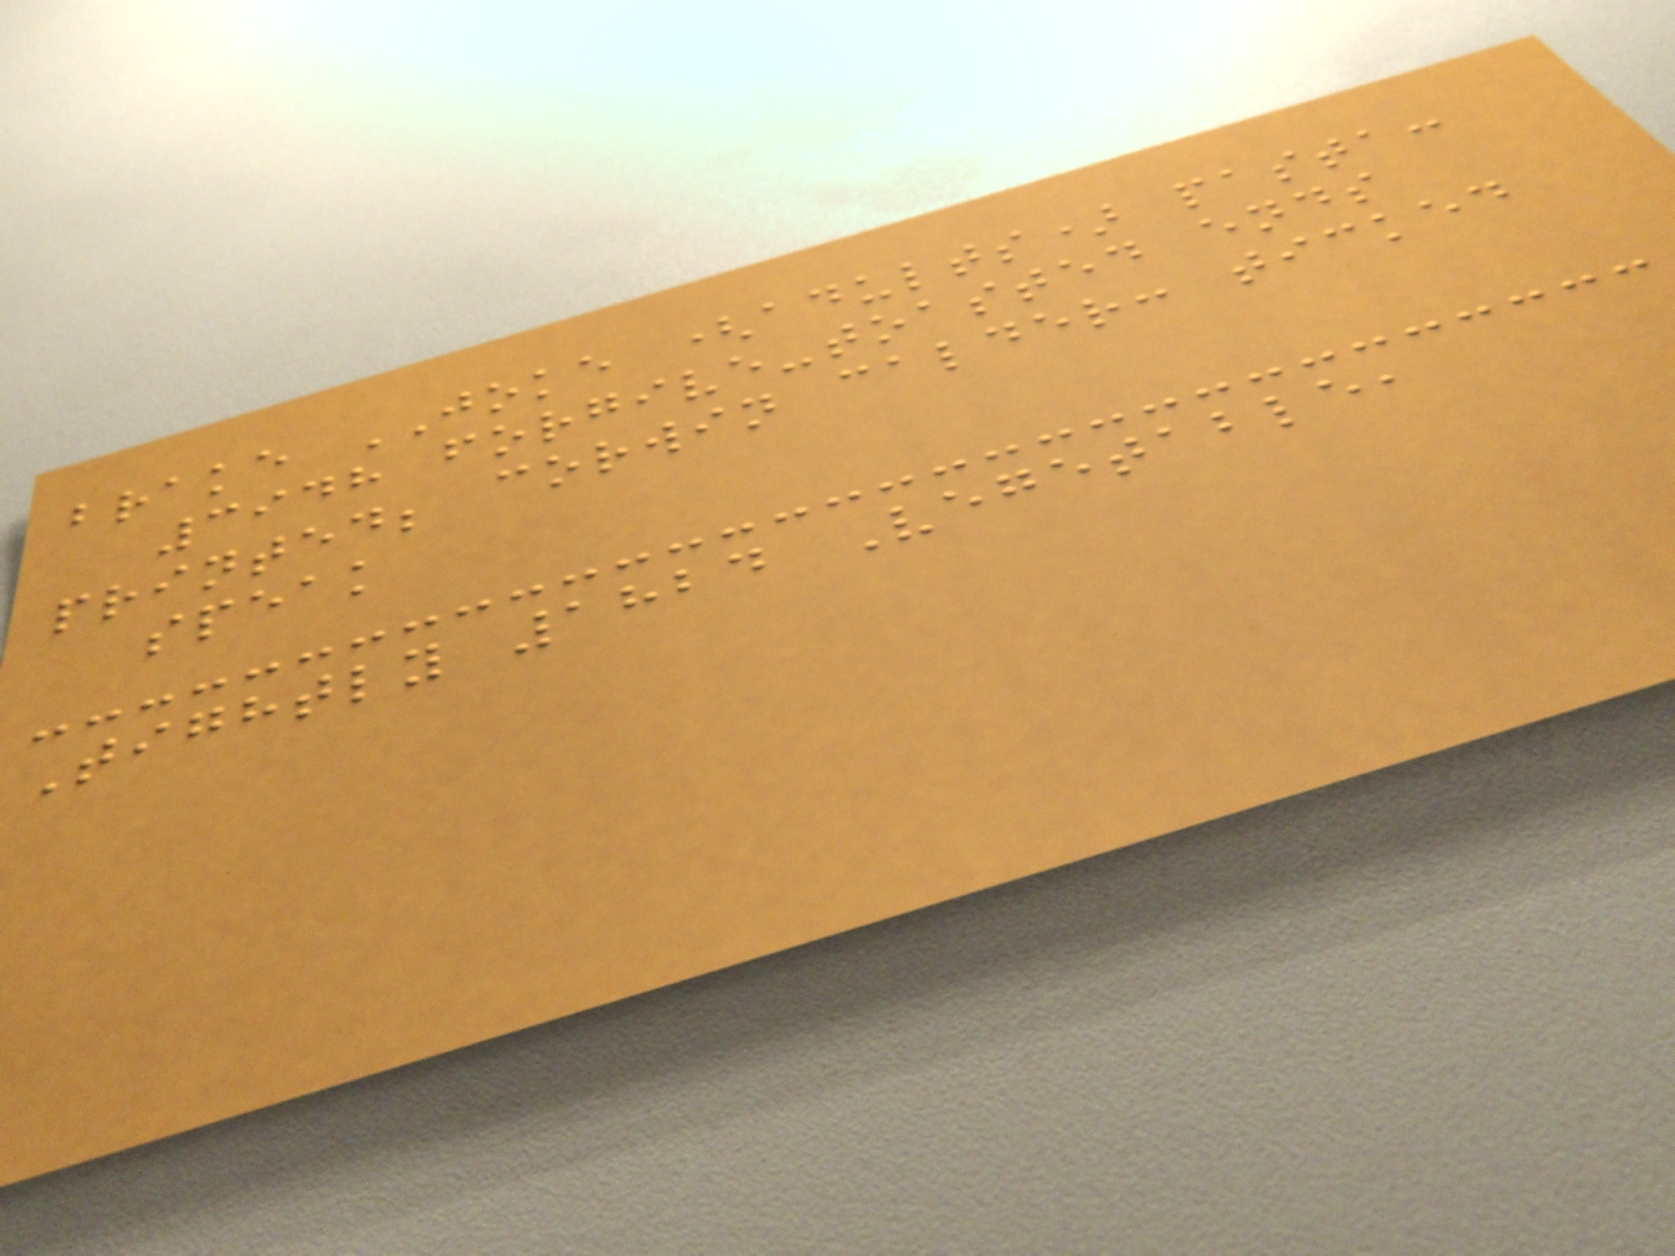brake JOKE (adults) pasta:
3948 forgive-toasted ends
printed; corwin calder: ticked
speak
Tightly 1824 Vegetable,
